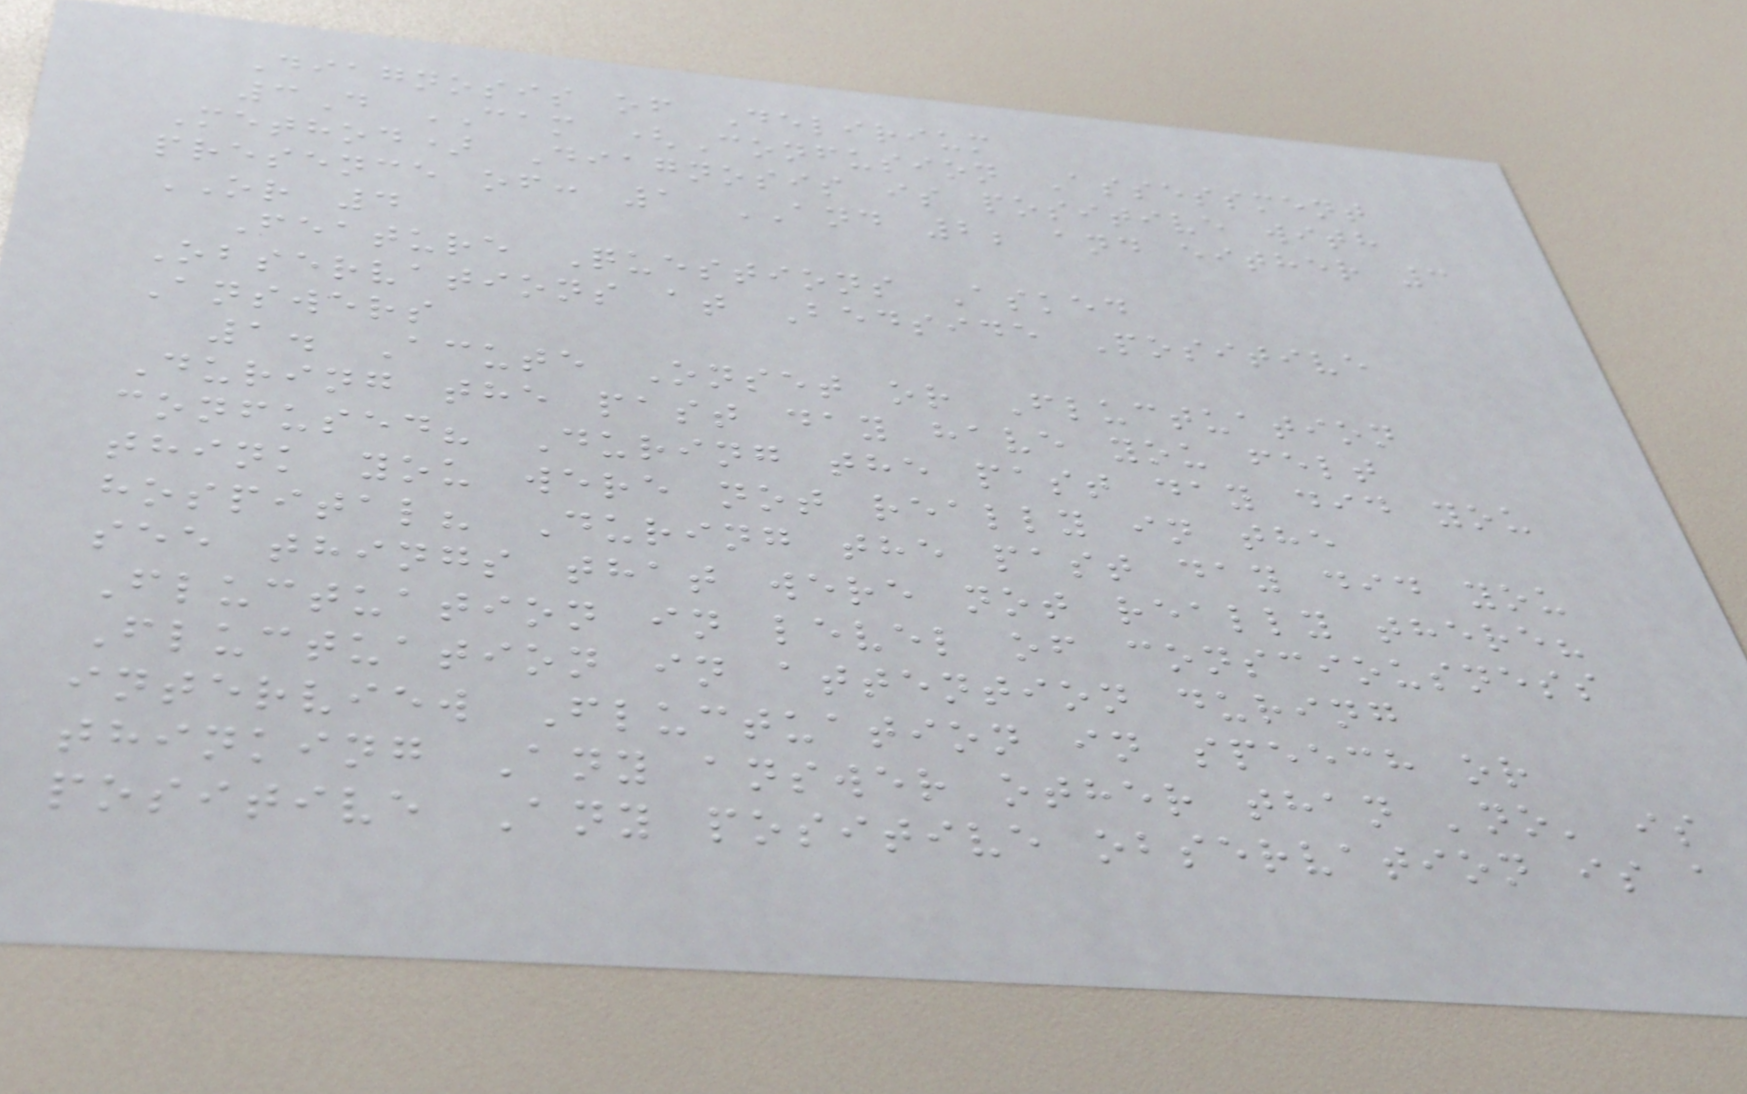Diagnosis of Delirium
3D CAM (Confusion Assessment
Method) Diagnosis is positive with
presence of: 1 AND 2; and either 3
OR 4
Feature Questions Asked
Observations at Bedside Positive
Answers
1. Acute Onset or Fluctuation
During the past day have you felt
confused? During the past day did you
think you were not really in the
hospital? During the past day did you
see things that were not really there?
Fluctuation in level of consciousness
Fluctuation in attention during
interview Fluctuation in speech or
thinking Any answer other than 'no' is
positive Any positive observation is a
